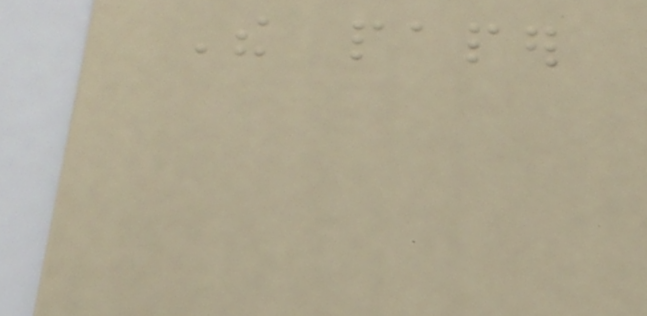The paper
